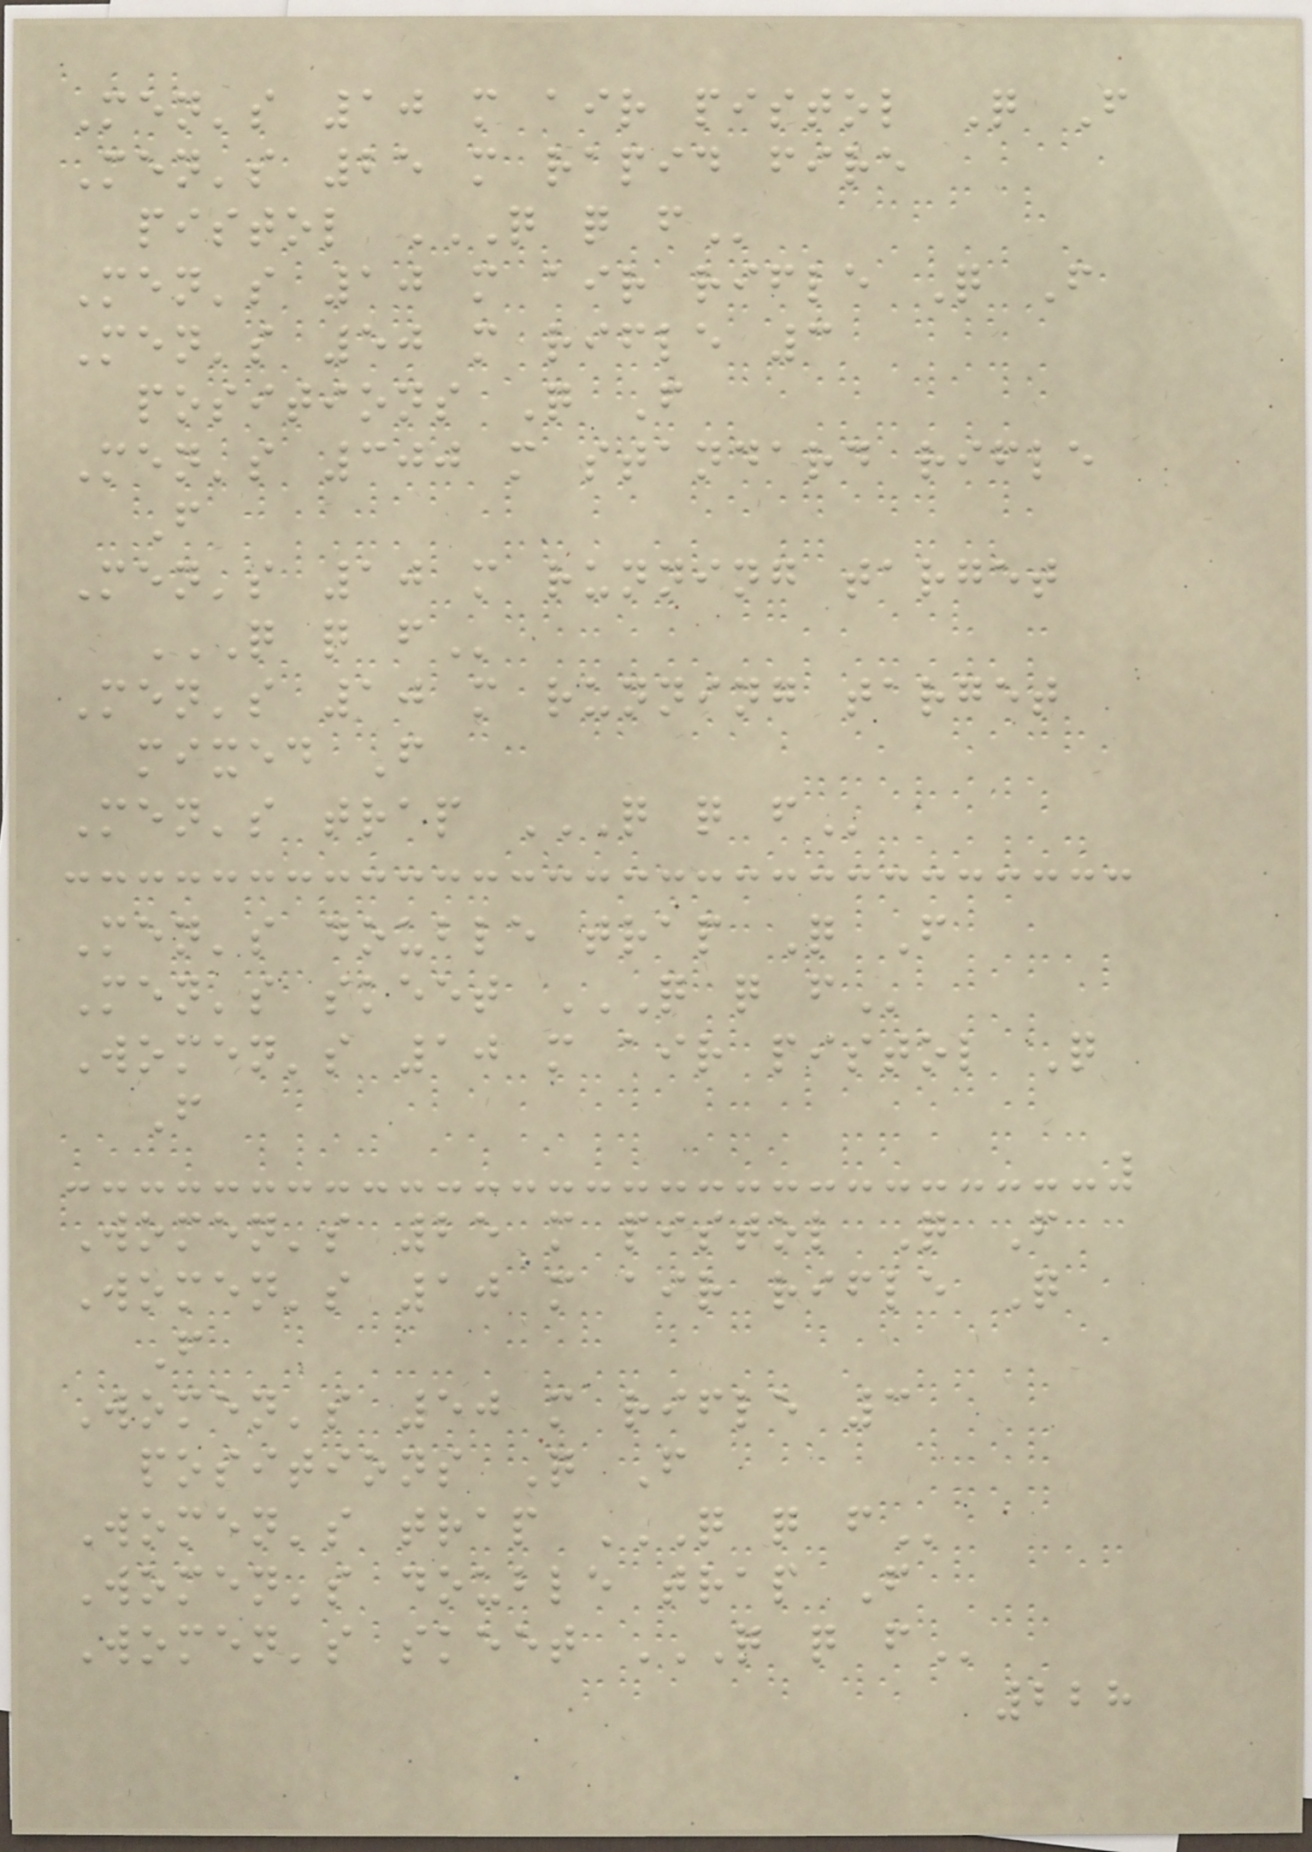Men's 10 m air pistol Q F
Men's 25 m rapid fire
pistol Q Q F
Men's 10 m air rifle Q F
Men's 50 m rifle 3
positions Q F
Men's 300 m standard rifle
F
Men's 10 m running target
Q Q F
Men's 10 m running target
mixed F
Men's trap Q Q F
Men's double trap Q F
Men's skeet Q Q F
Women's 10 m air pistol Q
F
Women's 25 m pistol Q F
Women's 10 m air rifle Q
F
Women's 50 m rifle 3
positions Q F
Women's trap Q Q F
Women's double trap F
Women's skeet Q Q F
228
